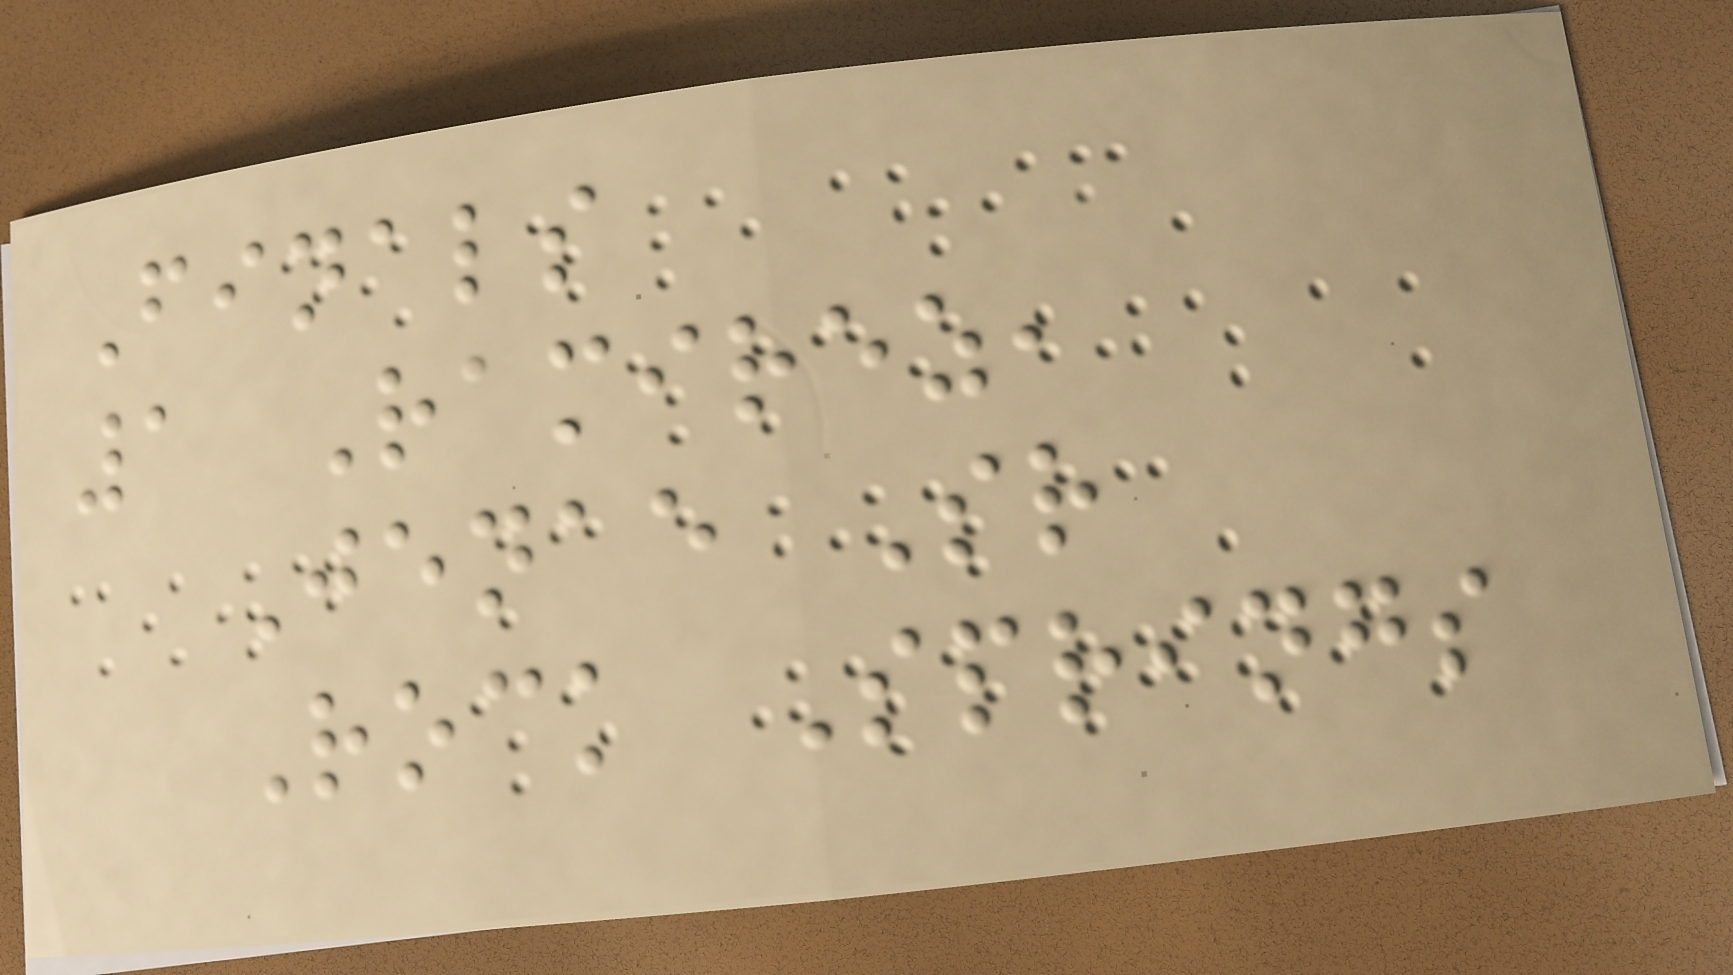Finals
1 Ramirez,
Jenae Sr
Rock Springs
